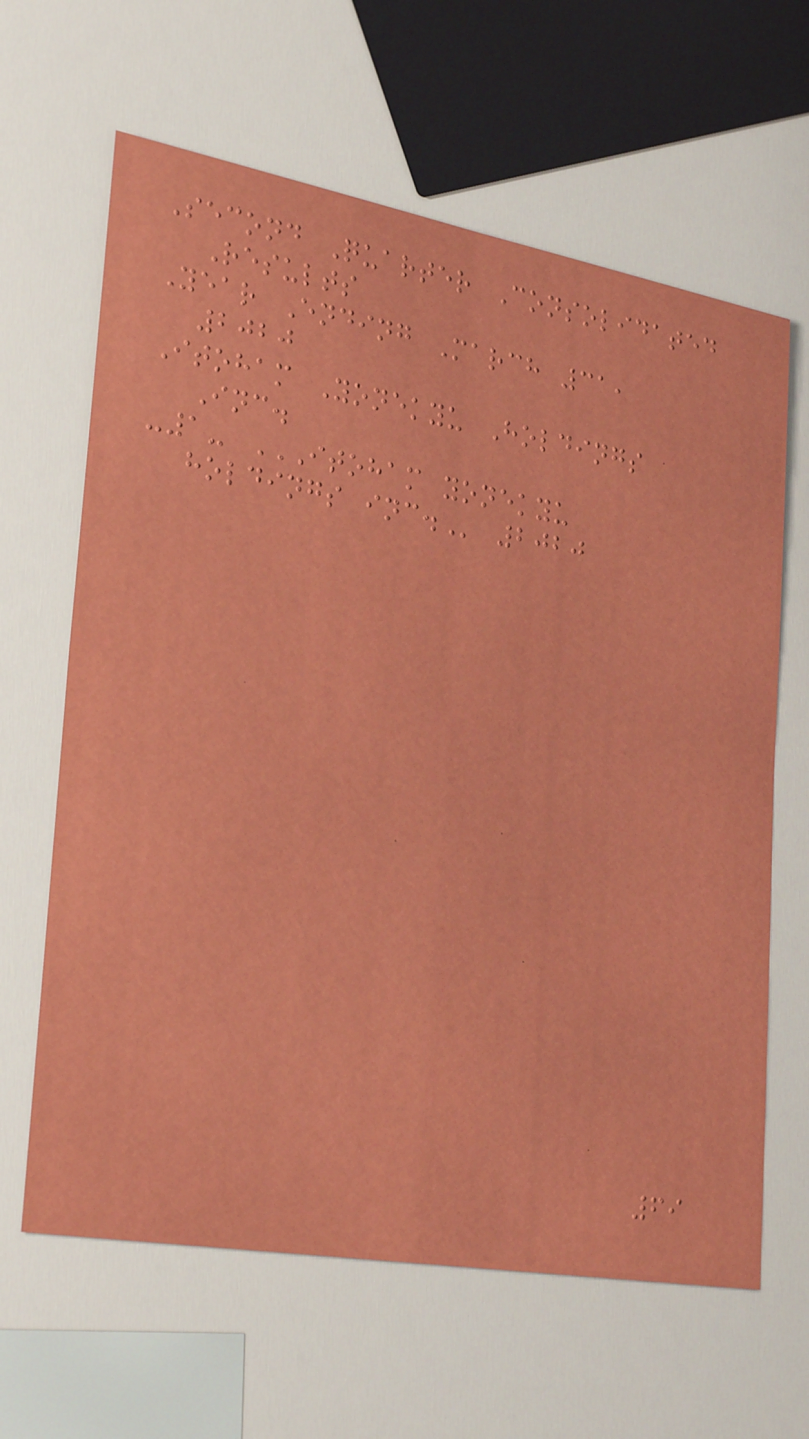Second Quarter Consolidated
Results
Year Ending March 31,
2020
Itoham Yonekyu Holdings
Inc.
-1- ITOHAM YONEKYU
HOLDINGS INC. 2020
69
